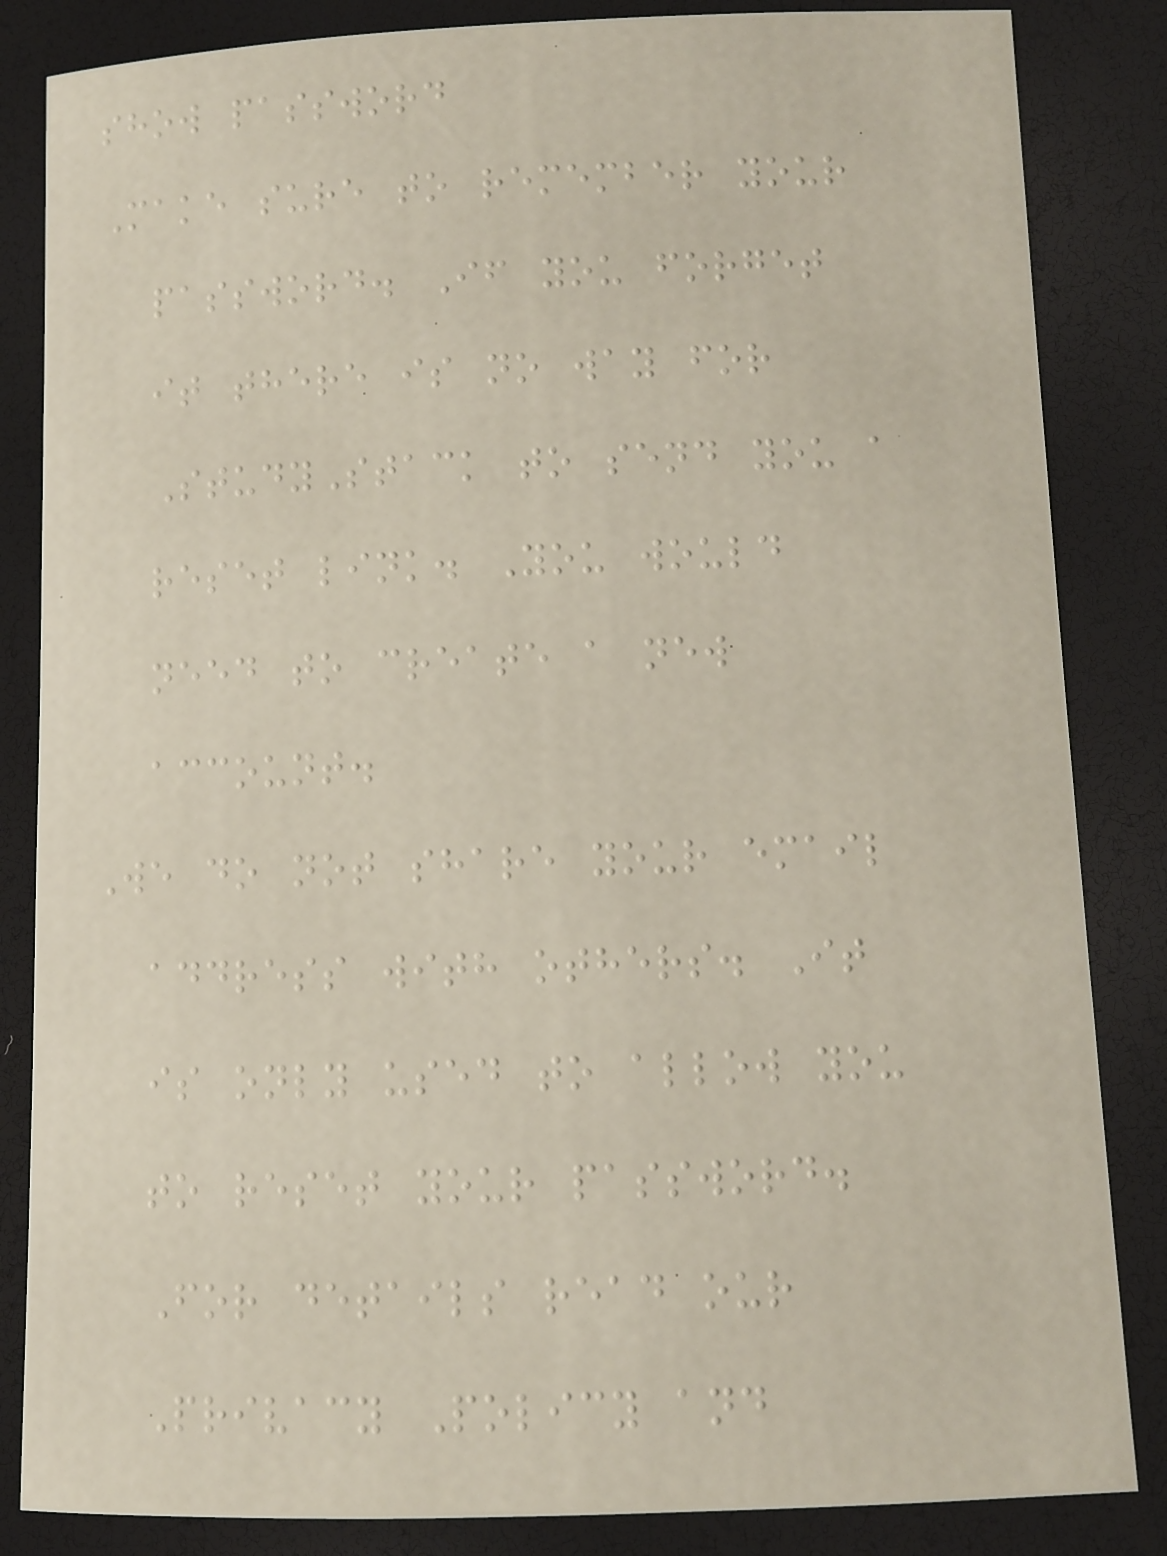show password
Make sure to remember your
password. If you forget
it there is no way for
StudyStack to send you a
reset link. You would
need to create a new
account.
We do not share your email
address with others. It
is only used to allow you
to reset your password.
For details read our
Privacy Policy and
